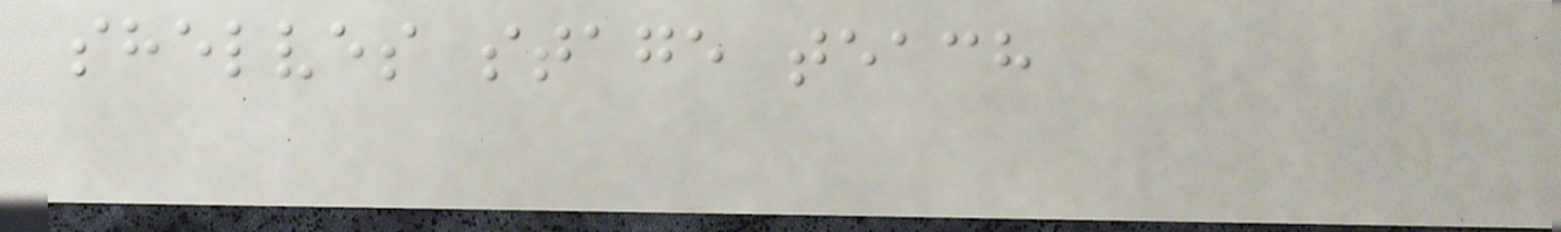shelves stage teach
